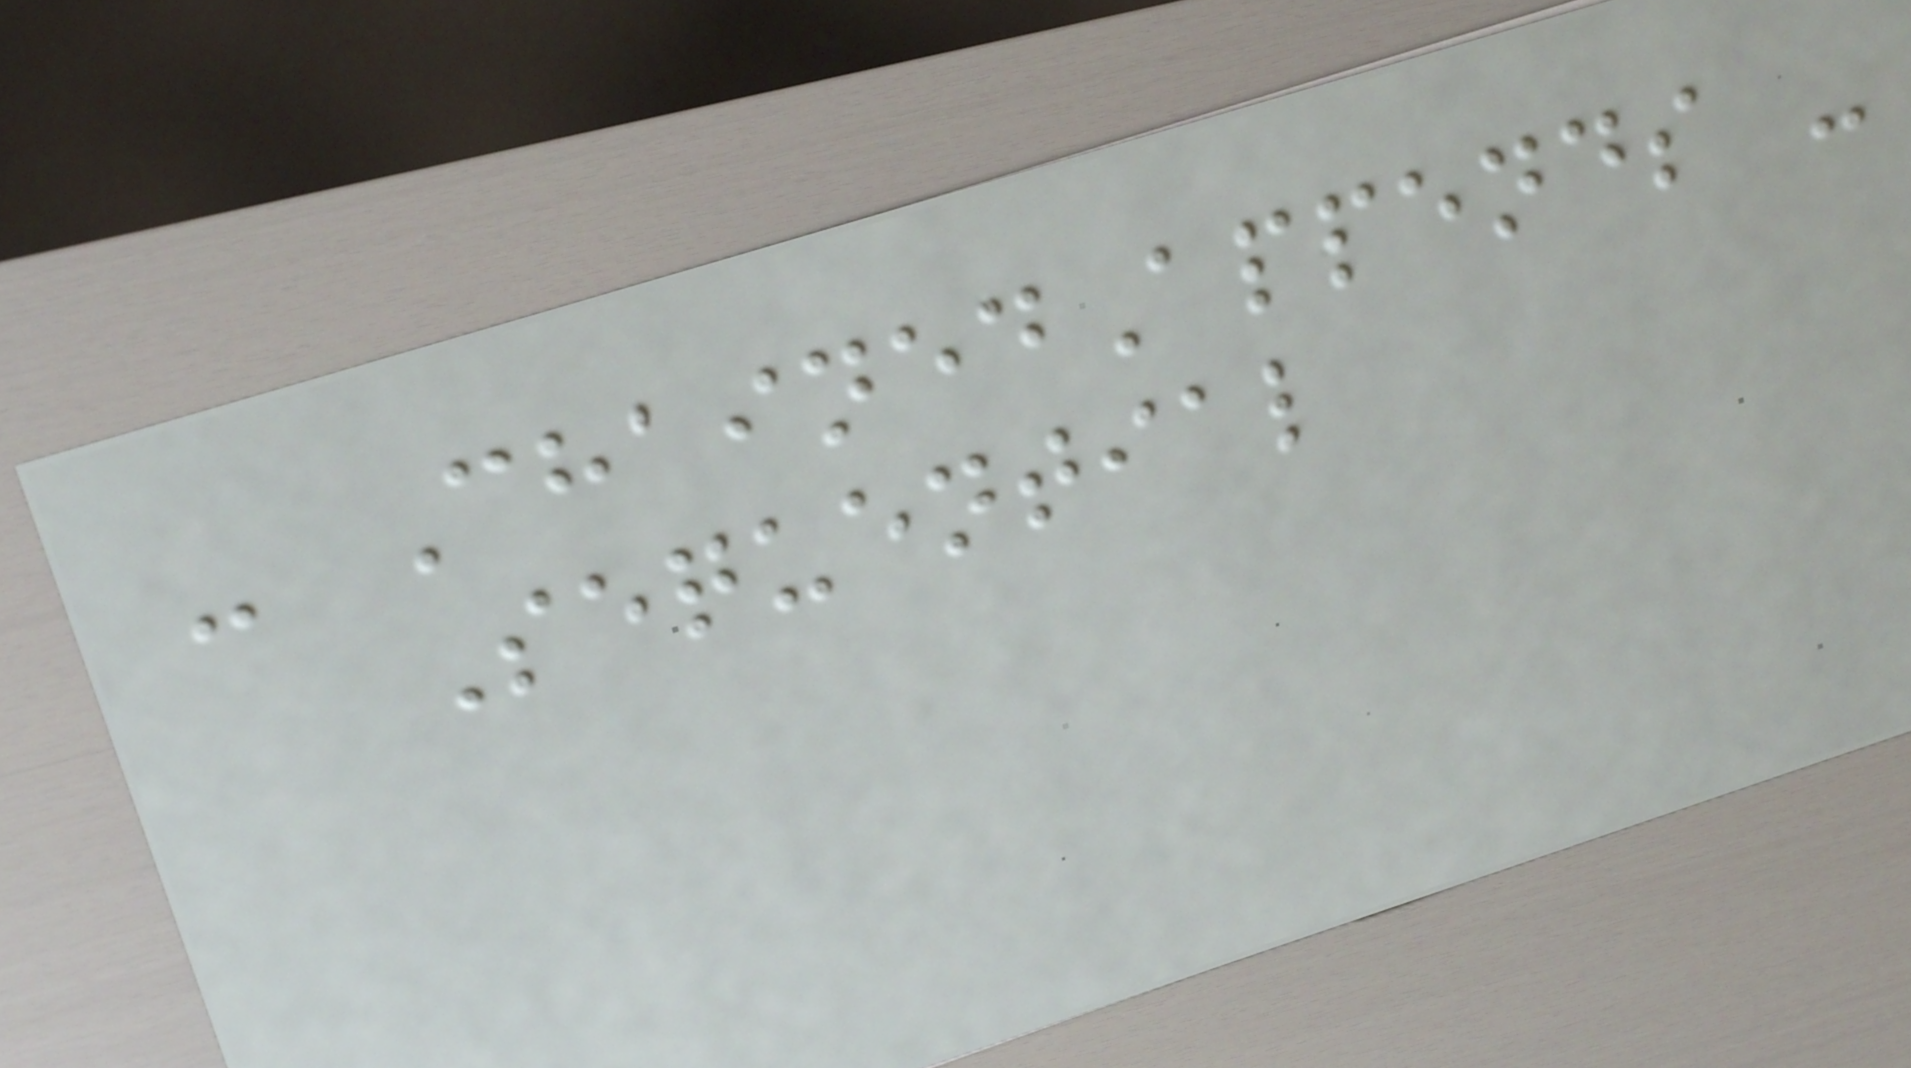- ChainedAppends -
Sequential
